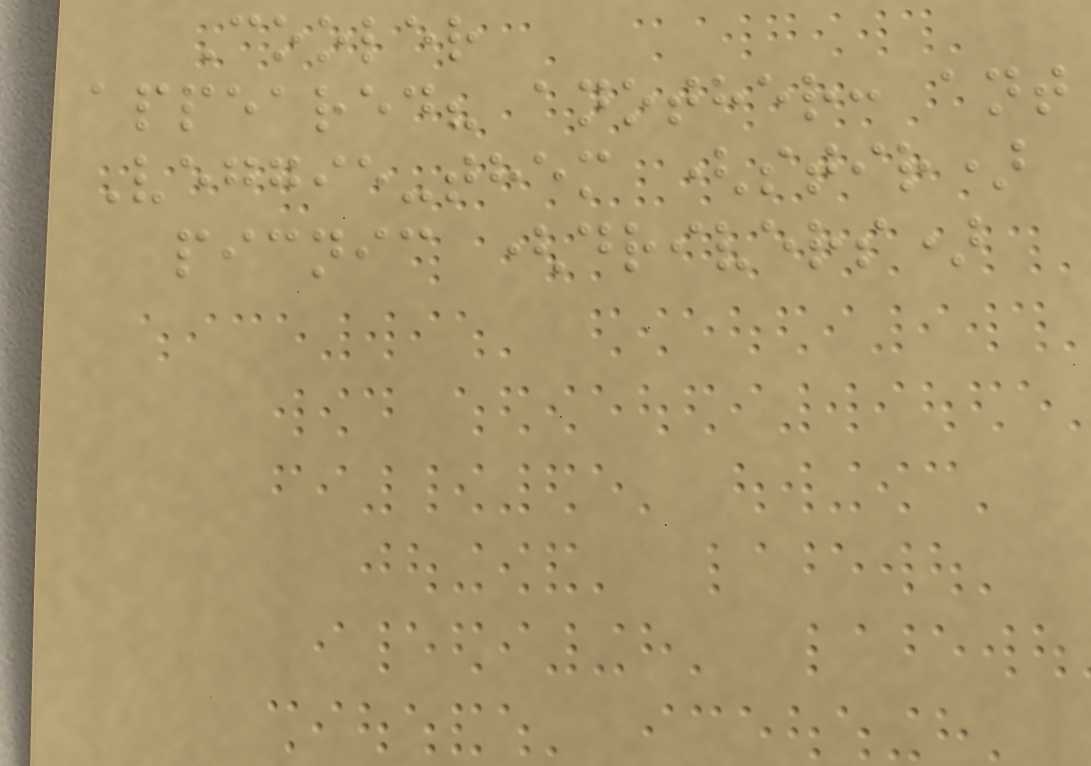Cooler
appeared? another: ant
Veggie-them (stir)
picnic (drivers)
